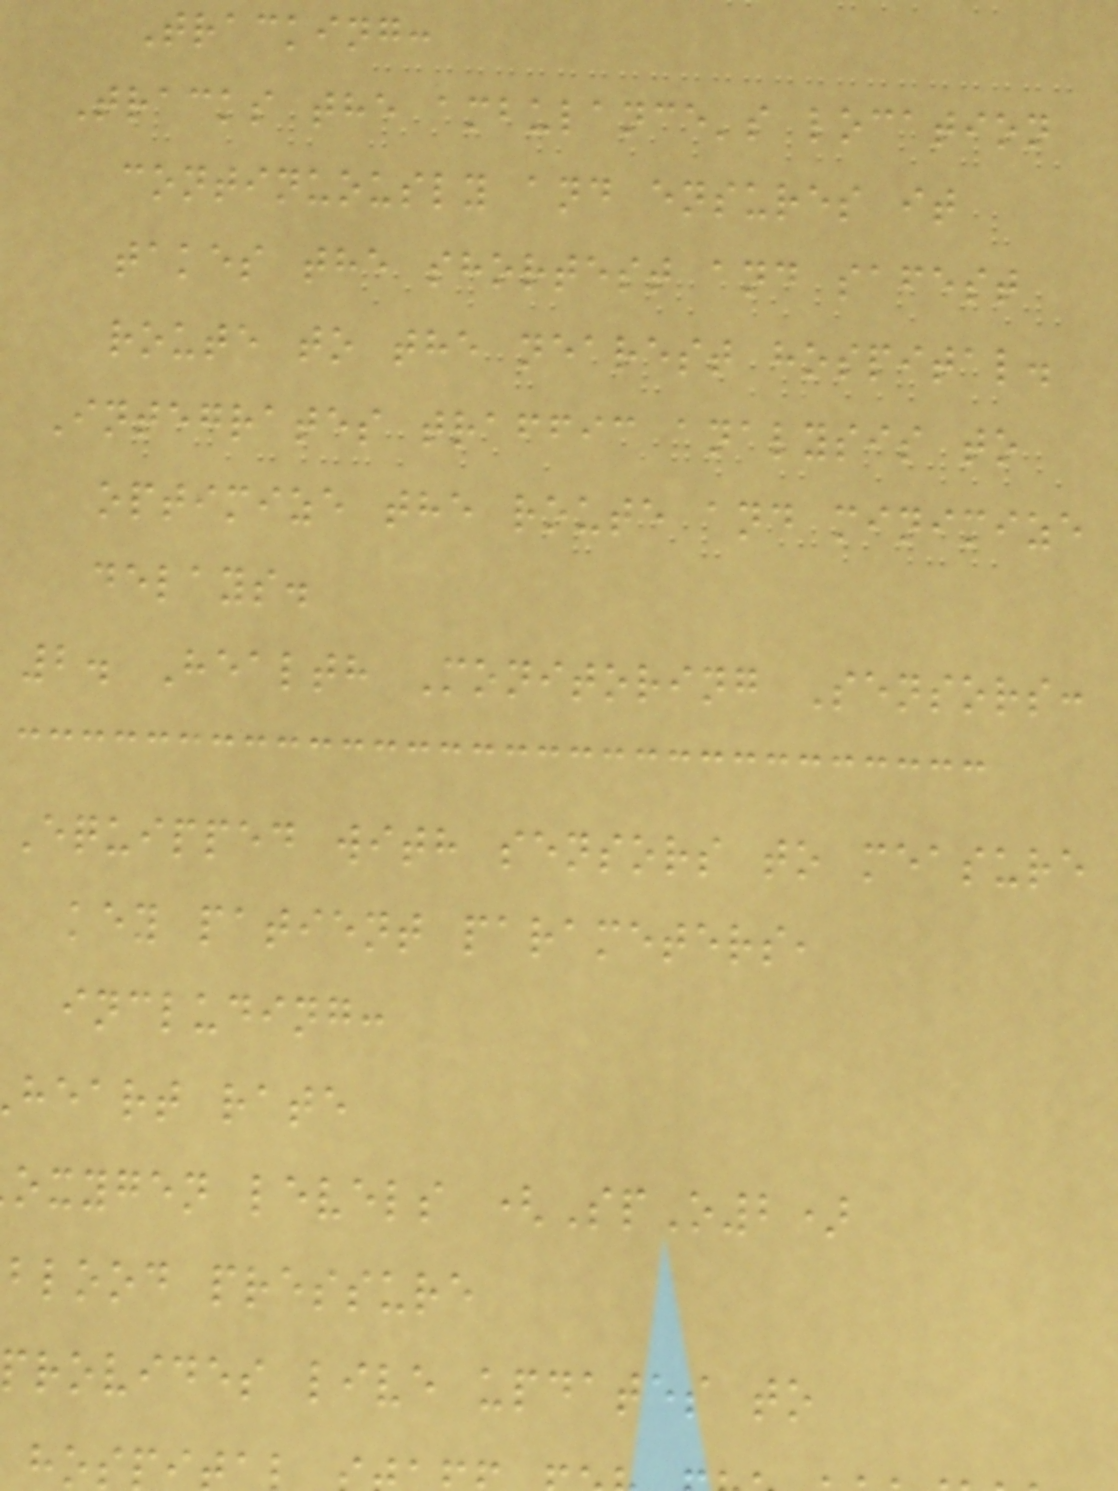Tracking:
Tracks the ambulance's location
continuously and ensures it
takes the shortest and safest
route to the nearest hospital.
Integrates traffic analysis to
optimize the route and minimize
delays.
2. Health Monitoring Sensors:
Equipped with sensors to measure
key patient parameters,
including:
heart rate
oxygen levels (SpO2)
blood pressure
provides live updates to
